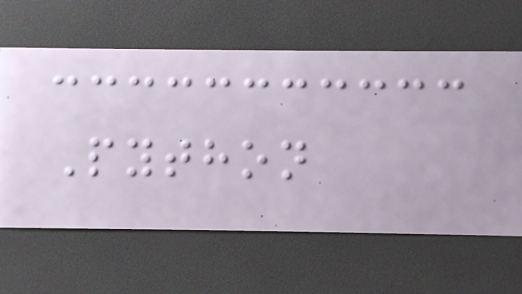Python
